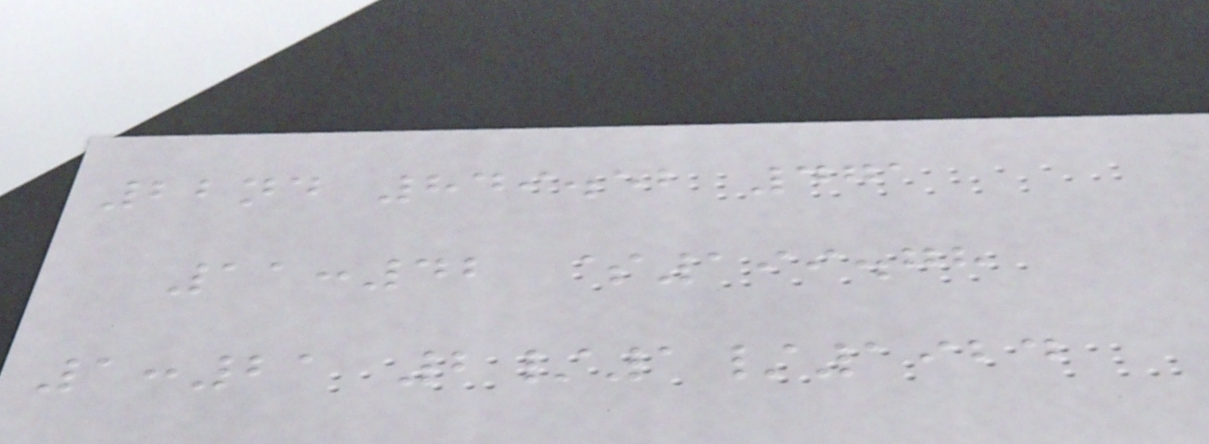22nd 849.52 471
11:42 $199.78
1:21 2/1/1924
